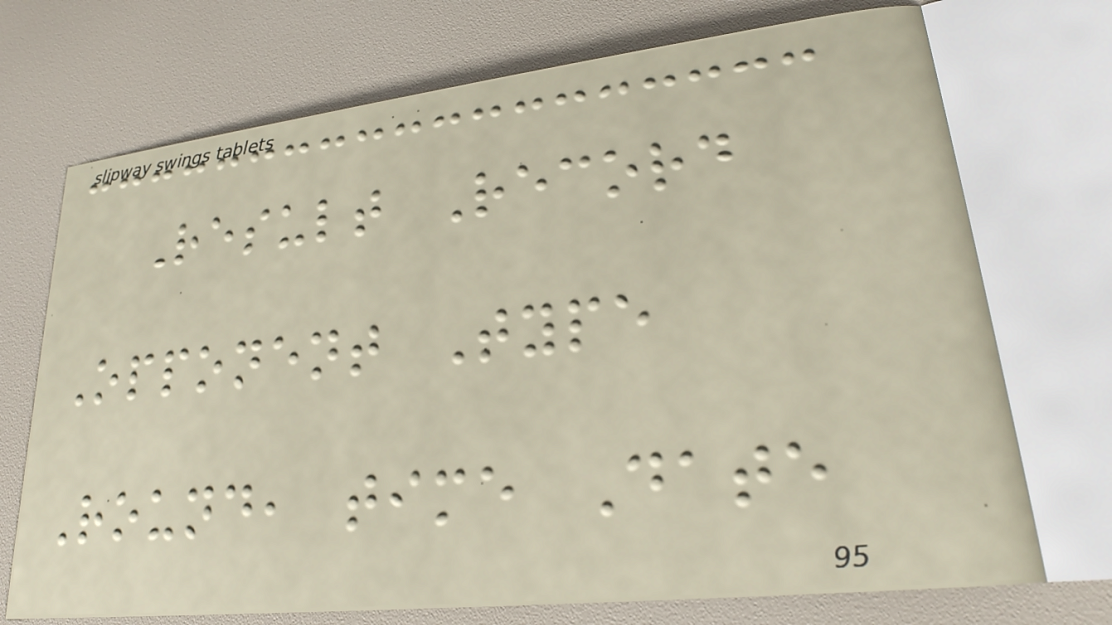Result Record
Opponent Type
Round, time Date
